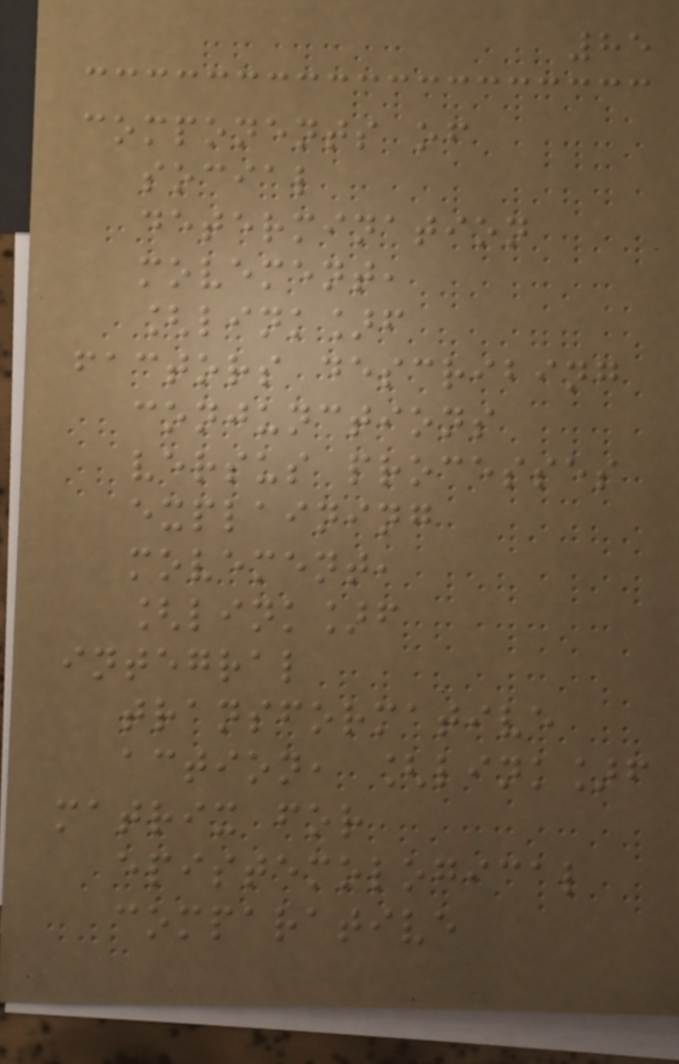85
components of
social
determination
movement,
[link]f
factors describing
conjunctions
versus processes
explaining
movement,
[link]f
integral
transformative
action, [link]f
matrix for
epistemological
comparative
